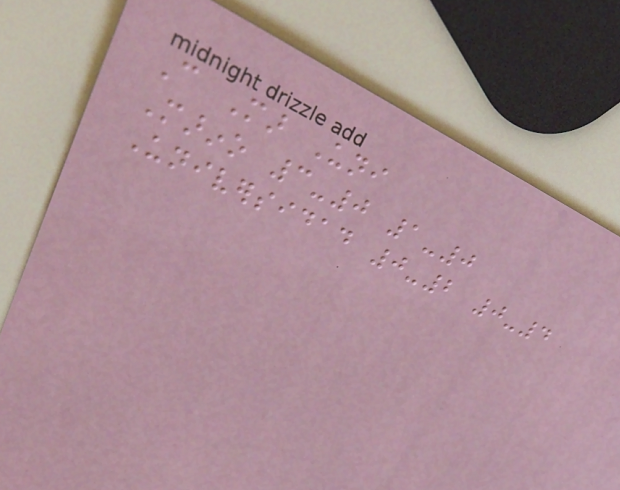Can Mar Uni
Marino 3-0 1-0
Universidad 0-2 0-4
